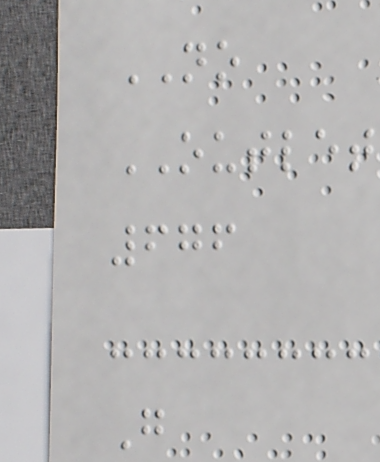NO
OUTLET
676
G
